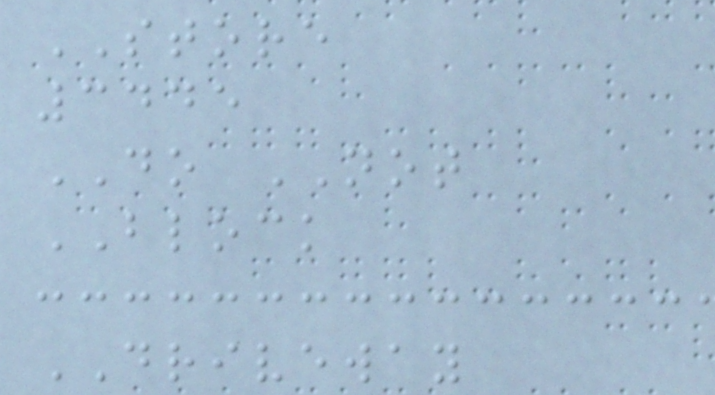STORE
3445
DO NOT
BLOCK
DRIVEWAY
